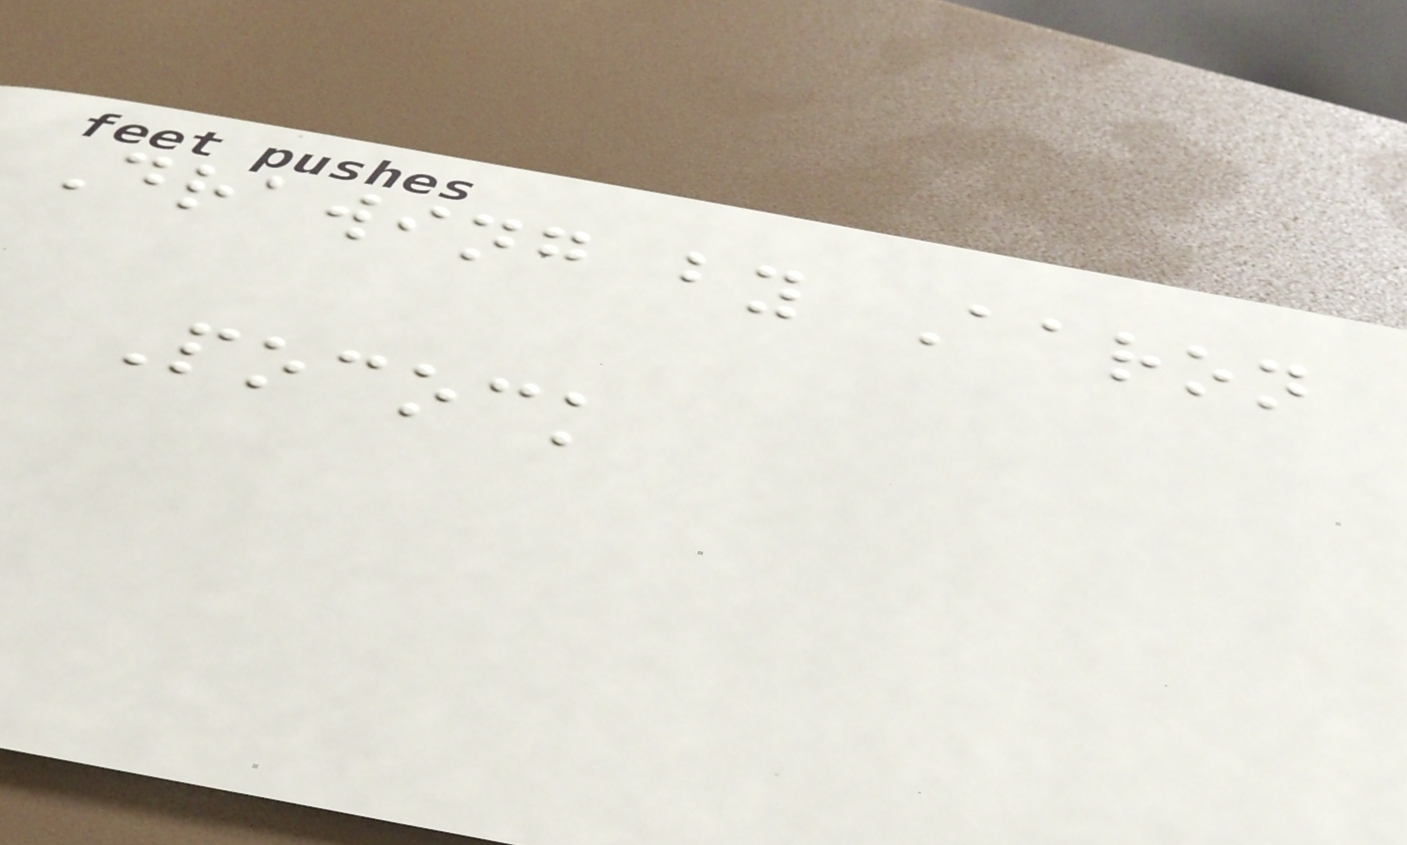Drawing by Aaron
Pocock
